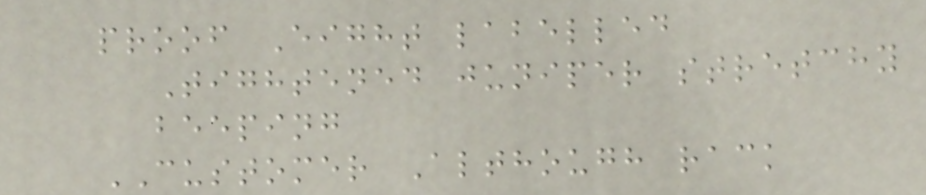proof Eight labelled
Tightened juniper stretchy
beeping
CUSTOMER Although rack
